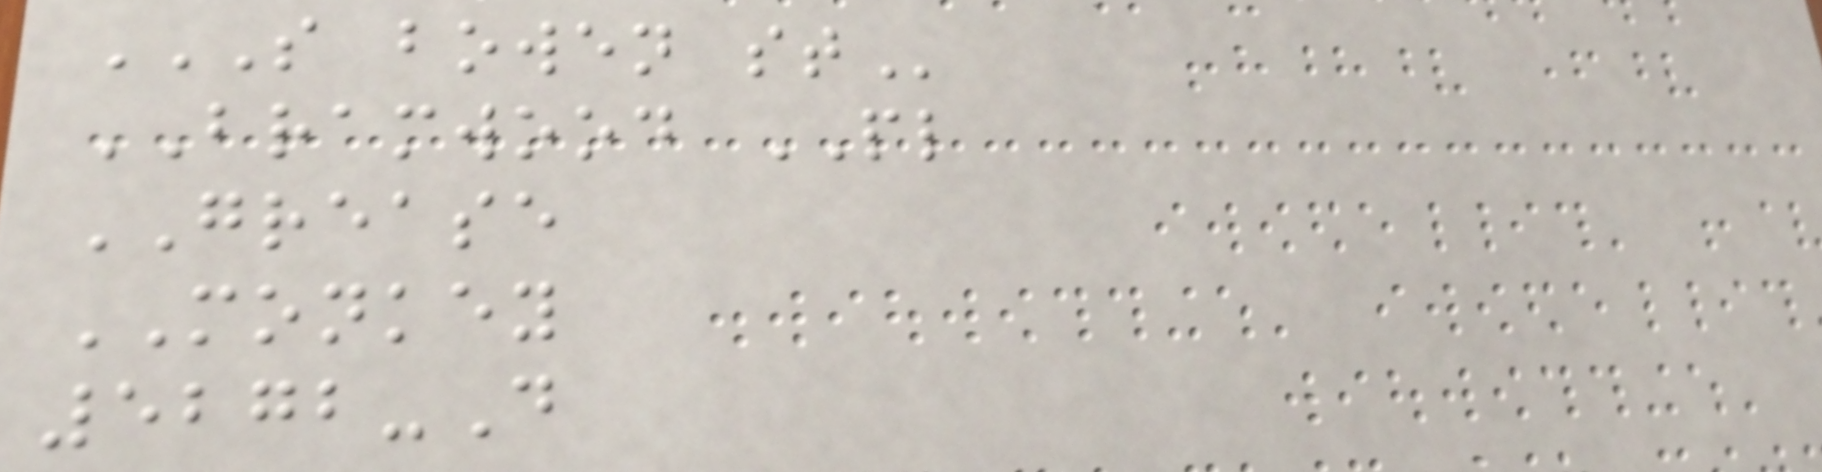S BOWEN ST
BRAMWOOD PL
GREASE
MONKEY
5272-D
